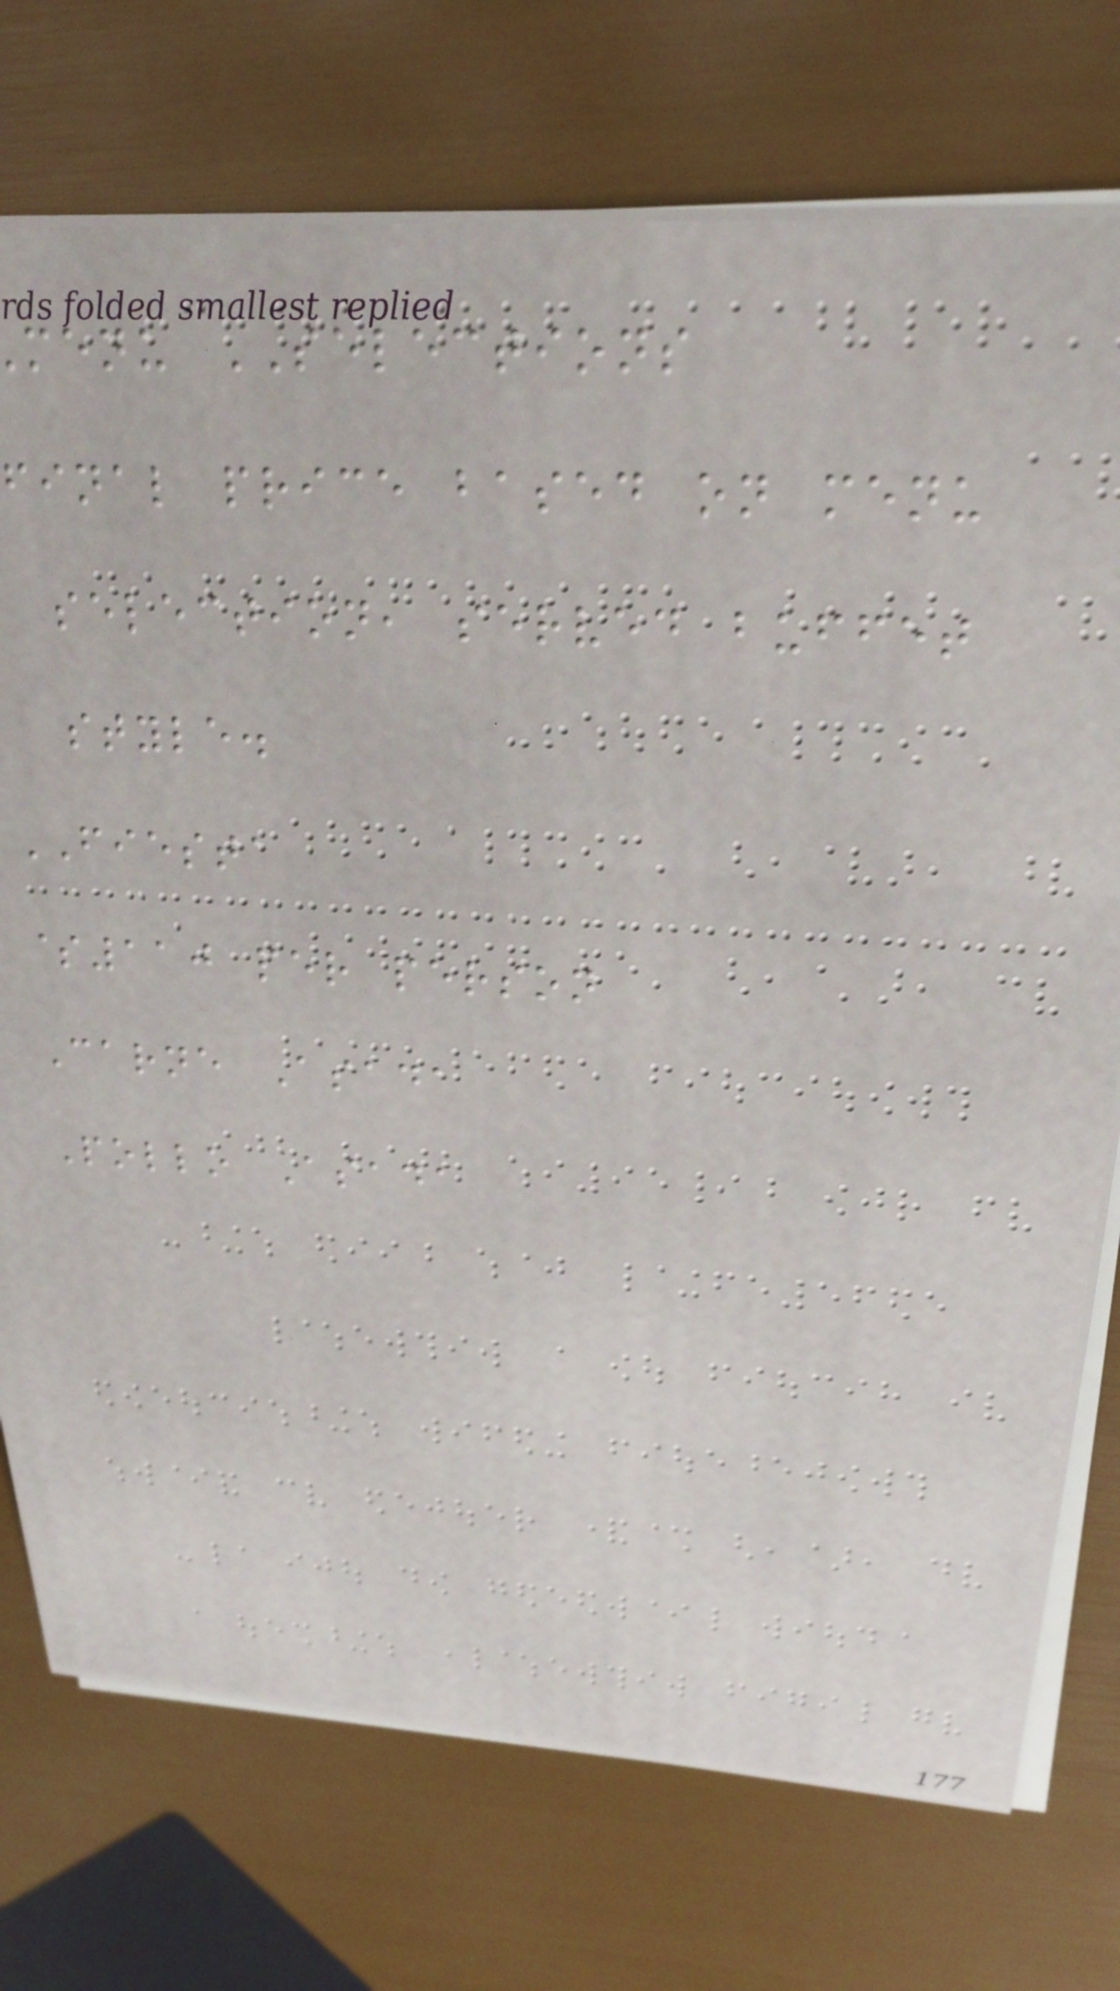menu SELECTIONS
final price based on menu
selection, served buffet
style.
FIESTA
$110 per person
Carne Asada
Pollo Asada
